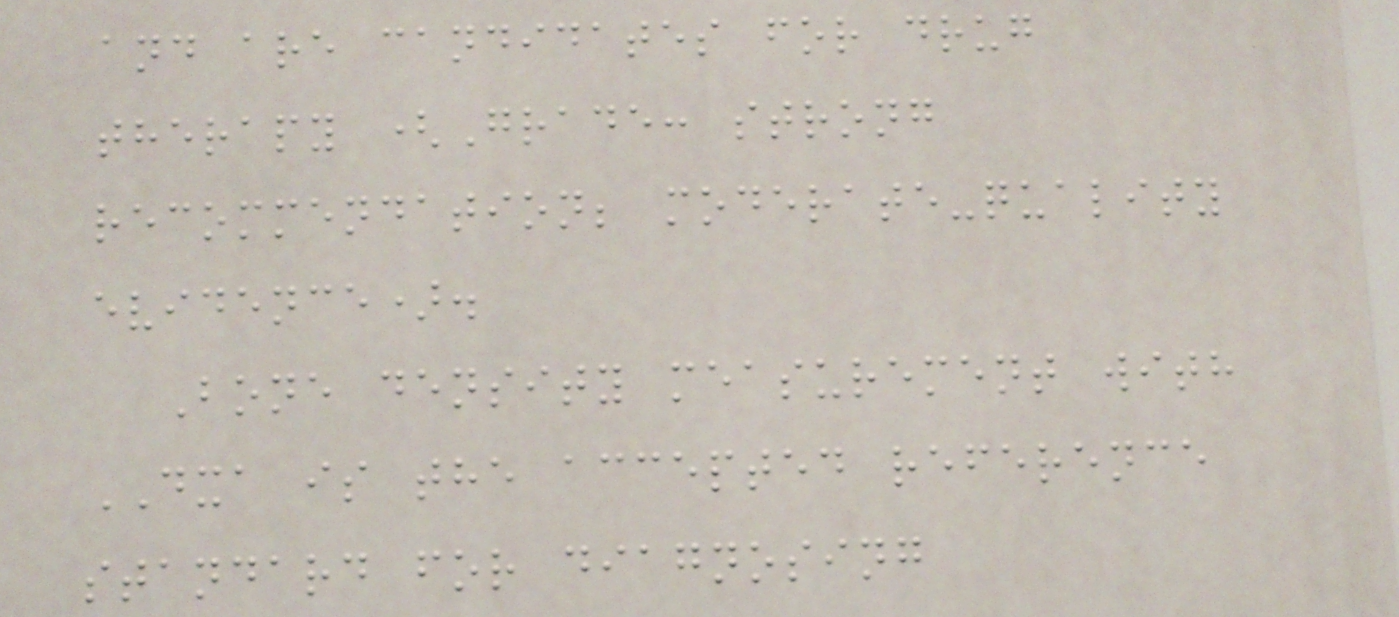and are candidates for drug
therapy (Grade: strong
recommendation; moderate-quality
evidence).
Bone density measurement with
DXA is the accepted reference
standard for diagnosing
